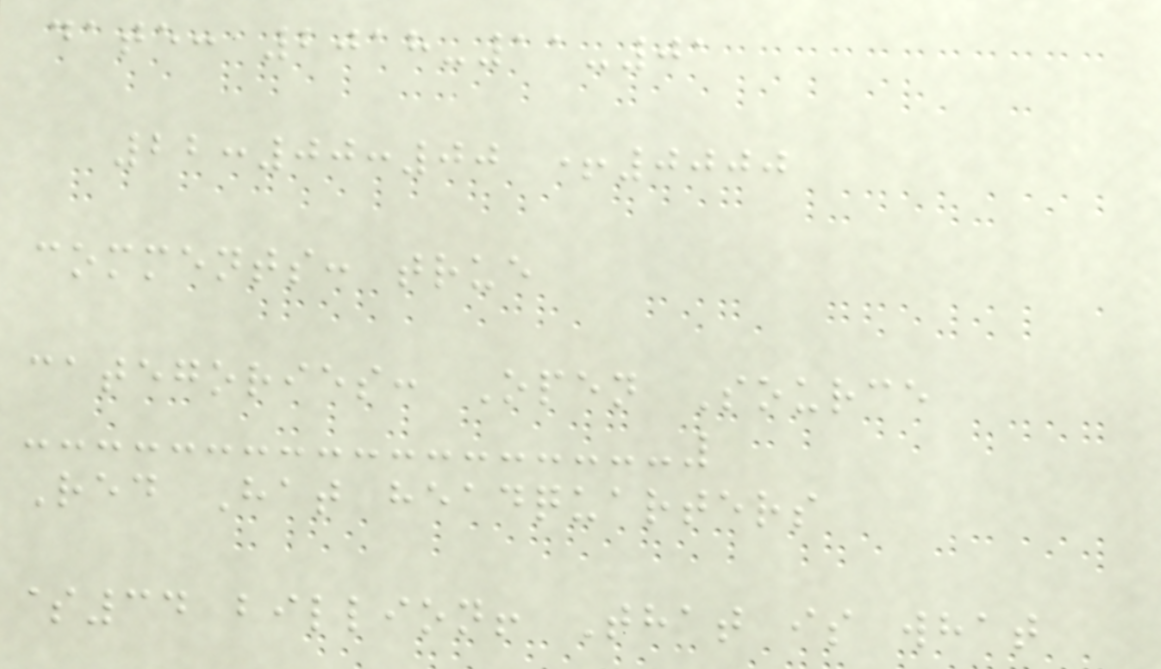date: 2018-11-01
22:00:00 +0000
comments: true
categories: Open Source
Red Hat headquarters
$34 billion! That is what
